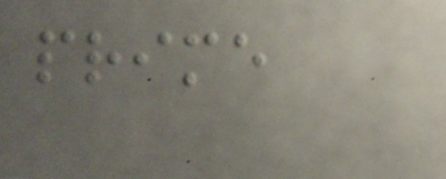prime
